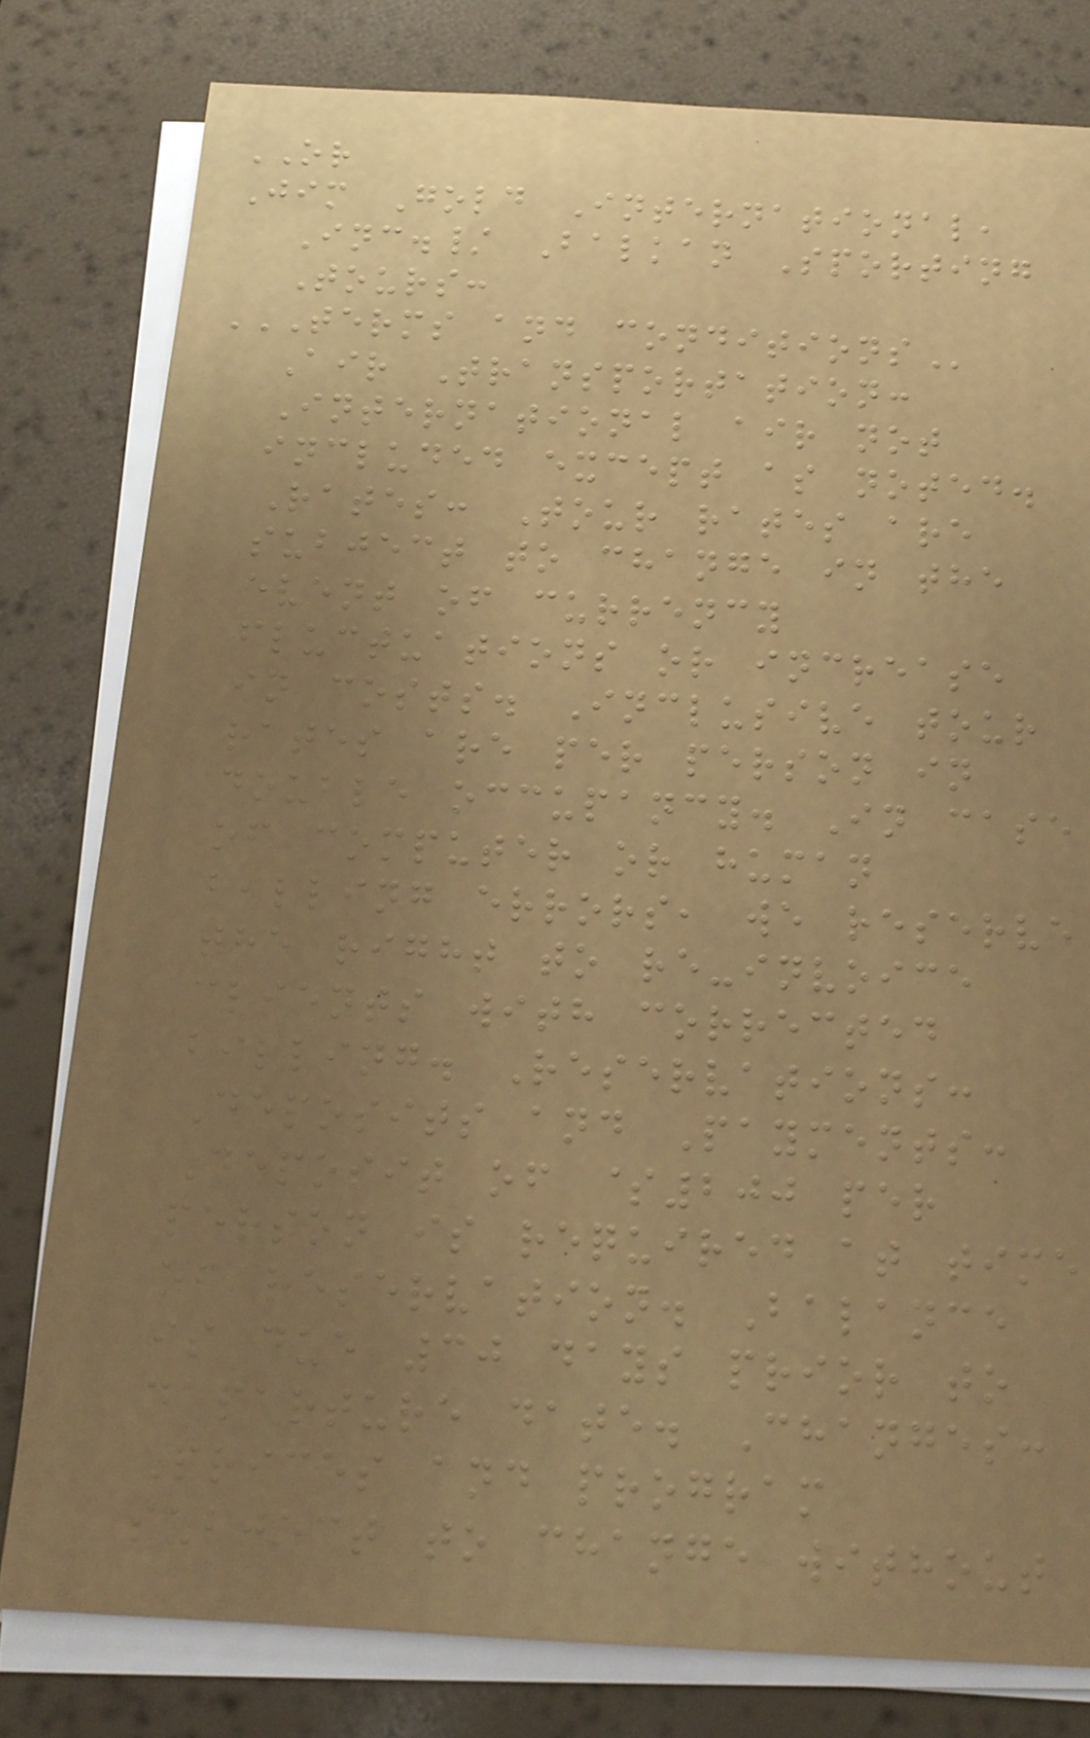OR
Jim Gold International,
Inc./ Balkan Sporting
Tours:
TERMS AND CONDITIONS
Air Transportation:
International air not
included except as noted.
Rates: Tour rates are
subject to change in the
event of currency
fluctuations or increase
in costs. Inclusive tour
rates are per person in
double occupancy. In case
of computer or human
billing errors, we reserve
the right to re-invoice
clients with corrected
billing. Reservations:
Deposits and Payments:
Deposit of $200 per
person is required at time
of reservation. Balance
is due 30 days prior to
departure date. Changes:
Prices and program
subject to change without
